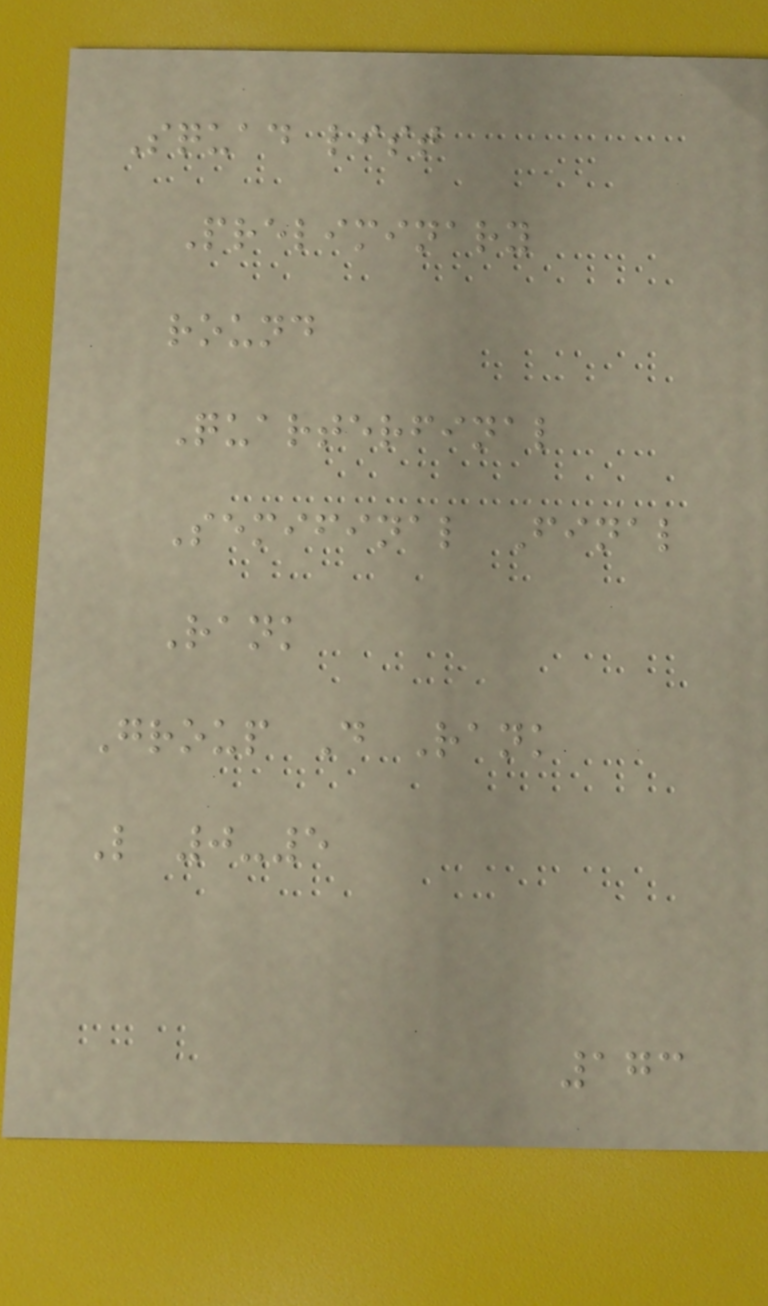Squad list
Preliminary
round
Quarterfinal
Semifinal Final
Rank
Group D Rank
L 0-5
173
